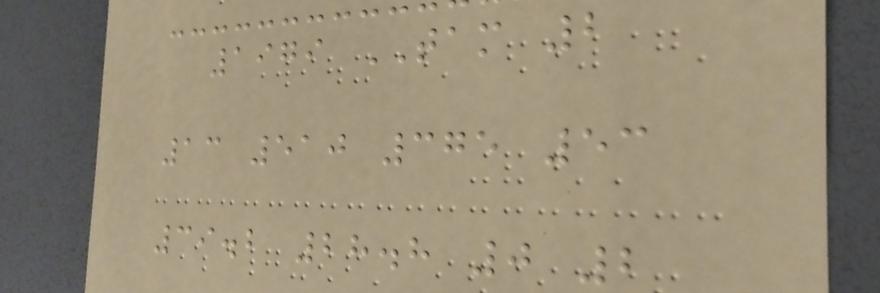1979 TAM 2
13 510 375 53
39.2 28.8 0 2
